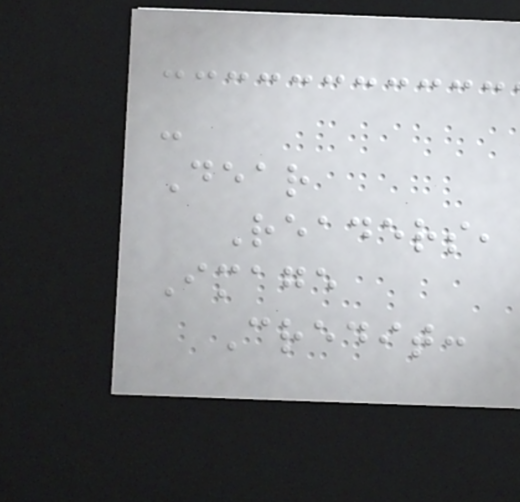-
Dear
Readers,
Image
Credit:
